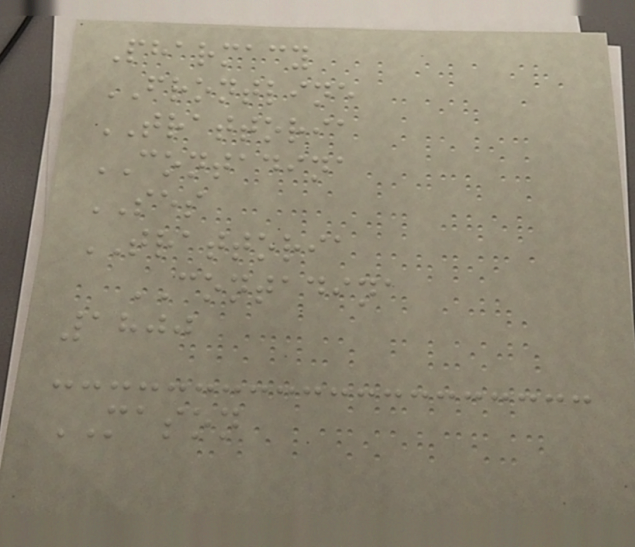Pharmacy
FRONTLINE
TRATTORIA
CONTADINA
SES
TRATTORIA
CONTADINA
1800
MASON
